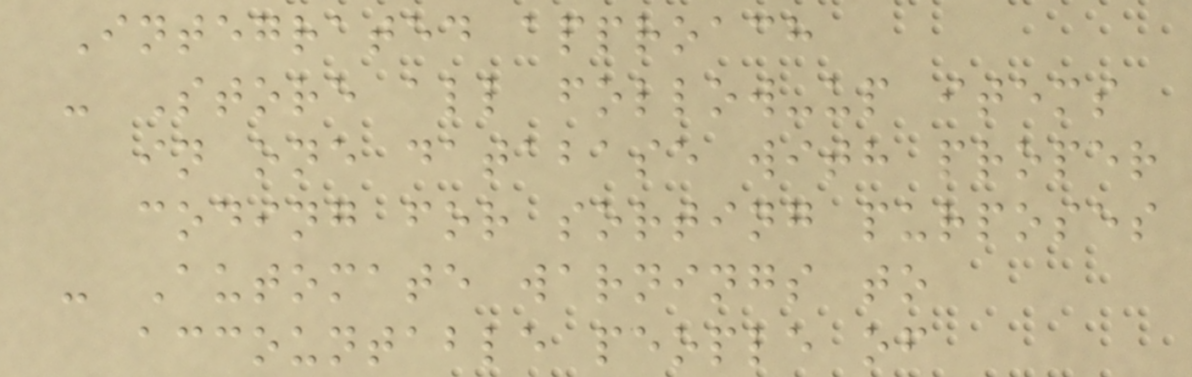Integrated approach
- Store all follow-up items
in one database with proper
coding for sorting purposes
- Automate warnings to
accountable people of
